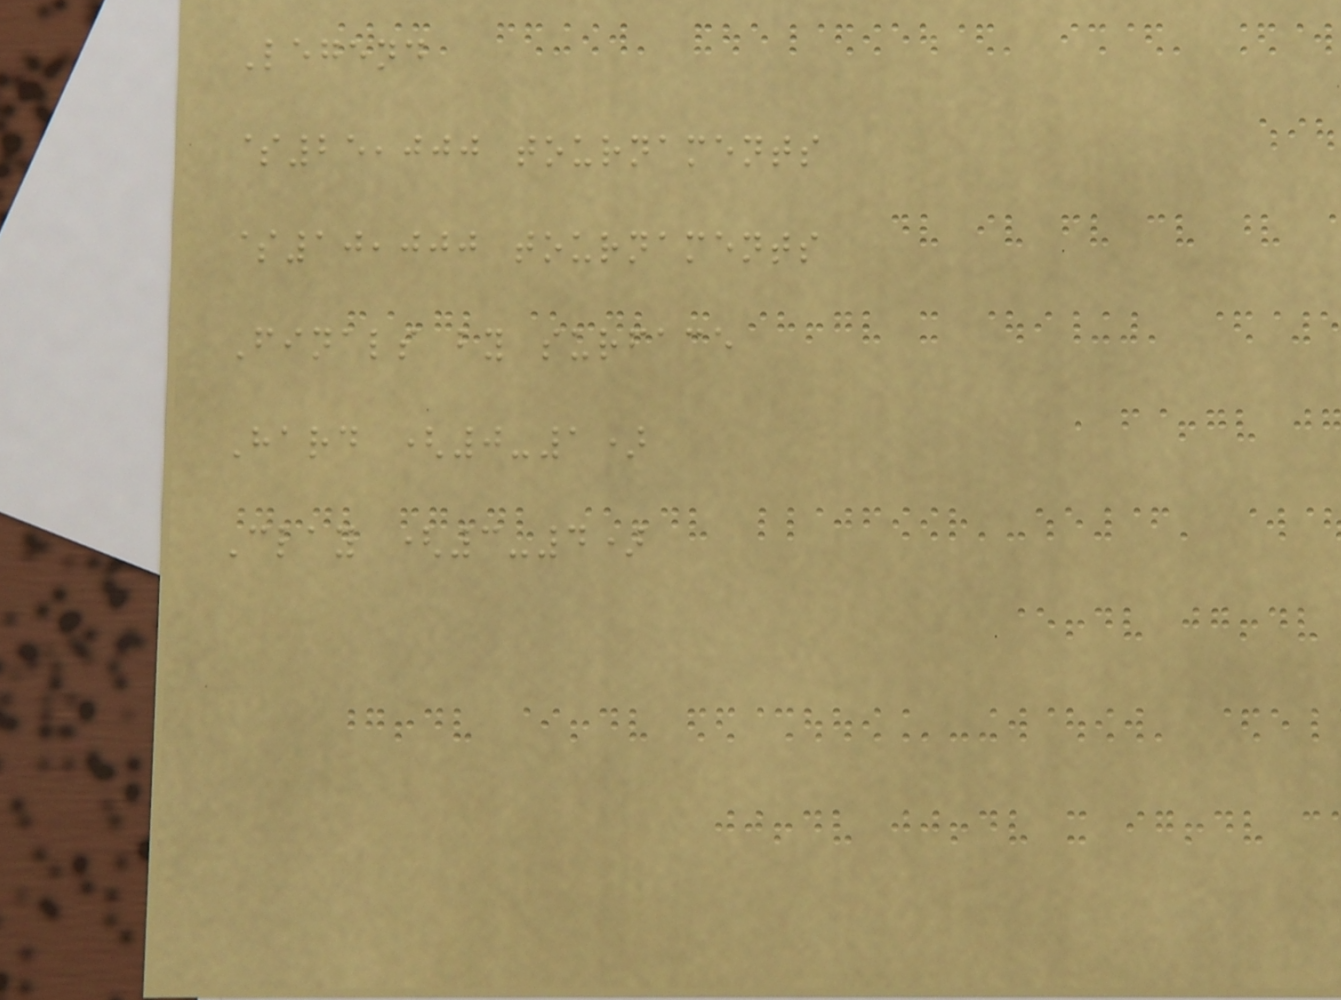Legend
$25,000 tournaments
$10,000 tournaments
Finals by surface
Hard (0-1)
Clay (3-4)
